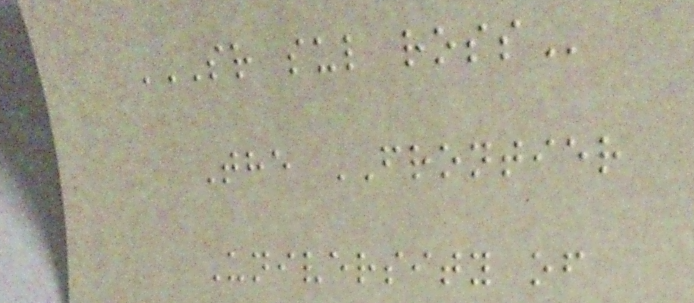SR SUL ROSS
The FRONTIER
University of
